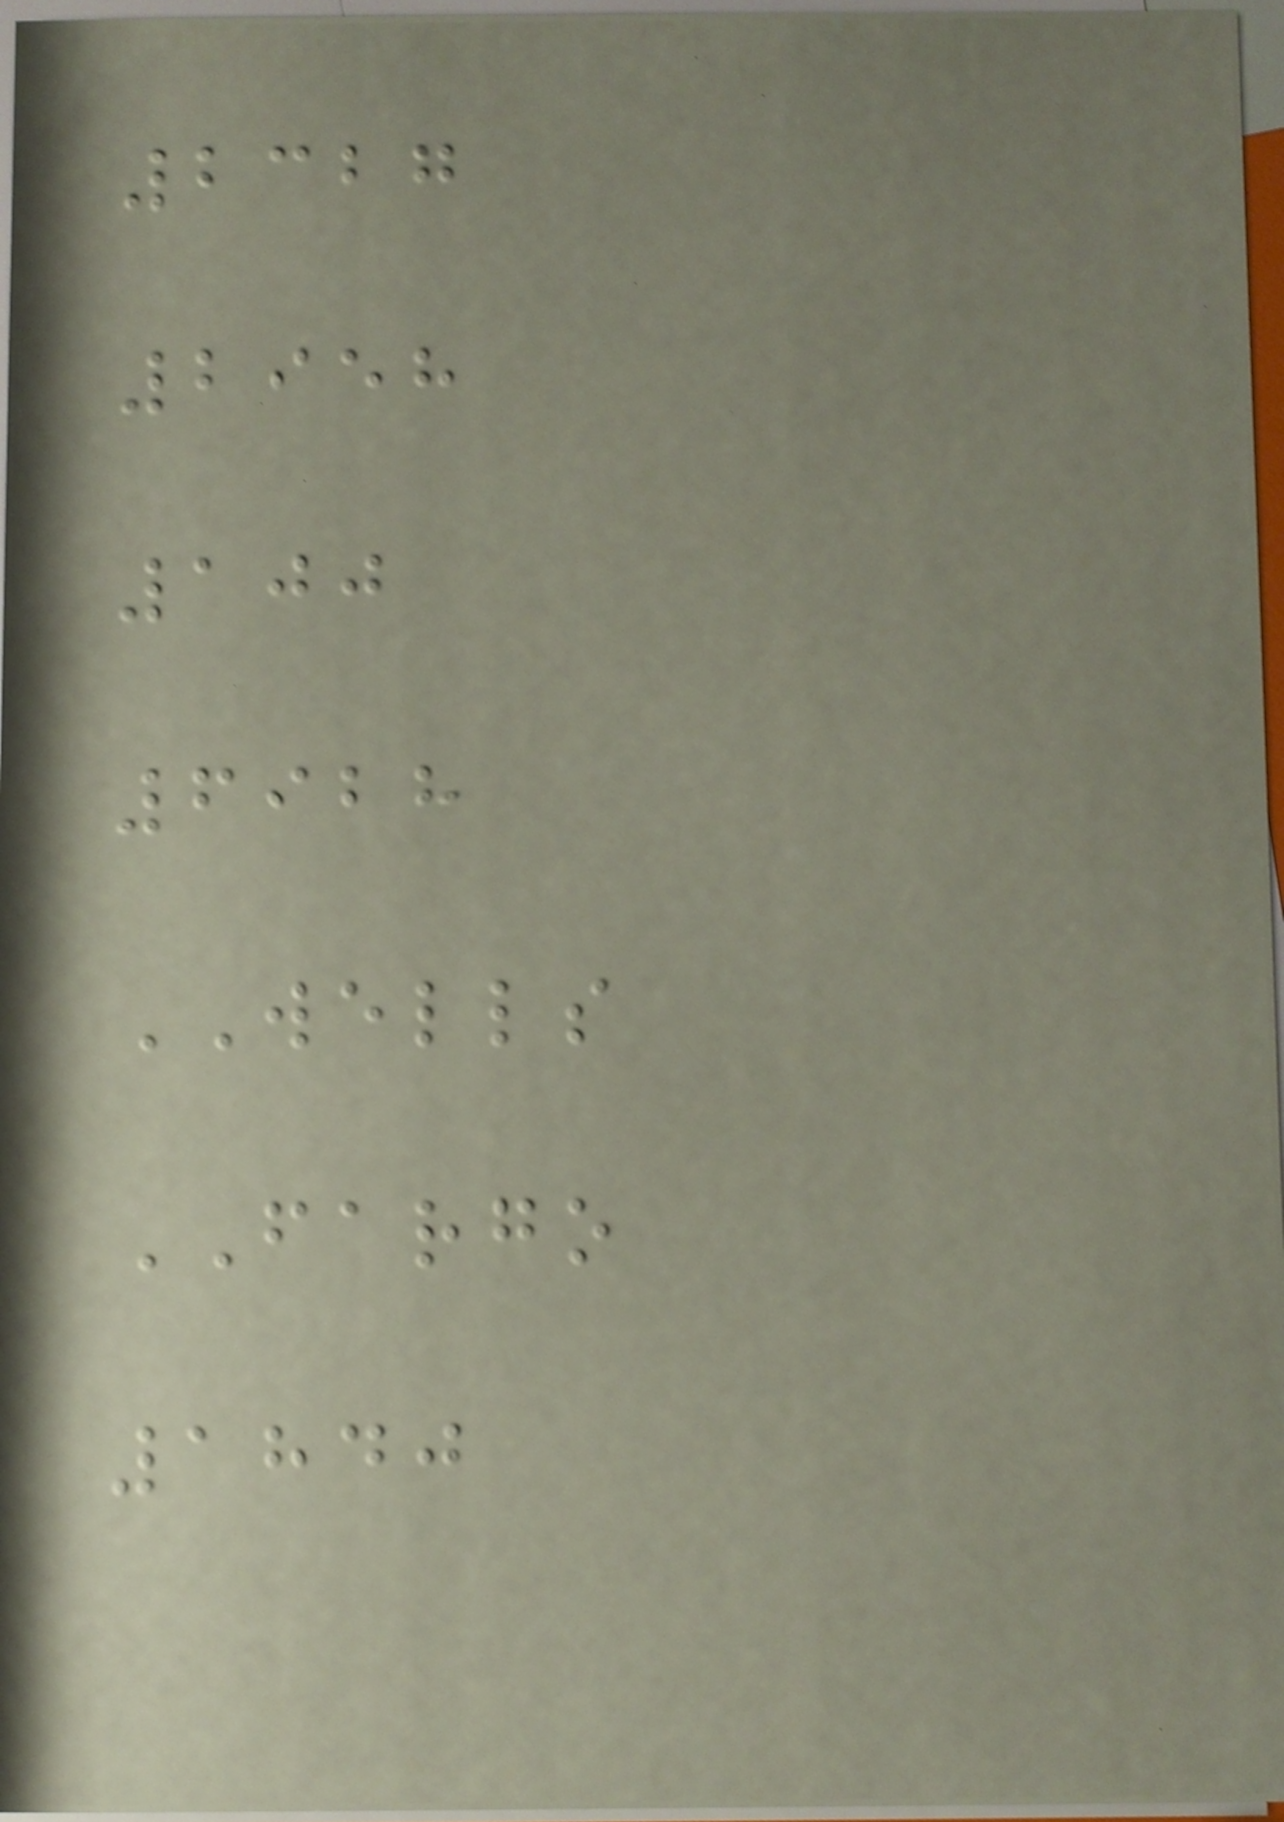2327
2958
100
6928
WELLS
FARGO
1840
